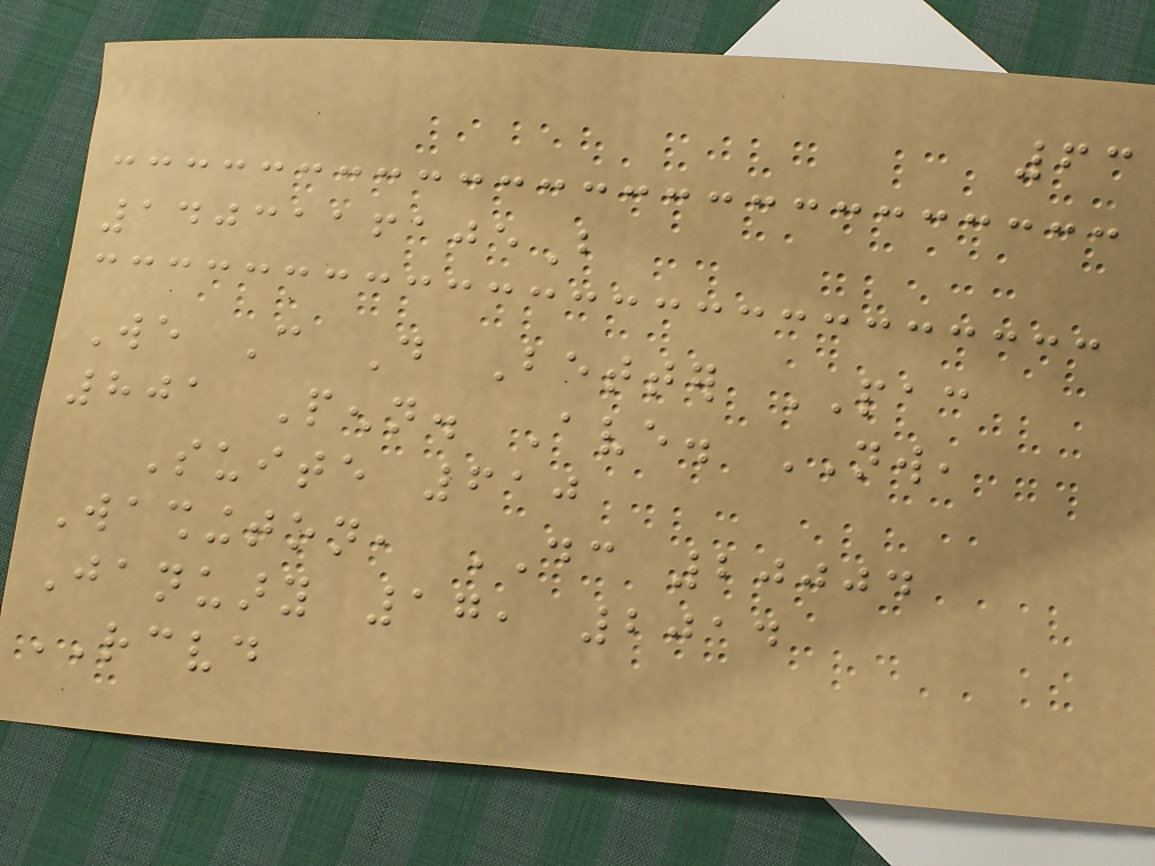63
1403116105B
We Can Do Better PAC
801 Penn. Ave. NW,
Suite 610
Washington, DC 20004
January 17, 2014
RECEIVED
